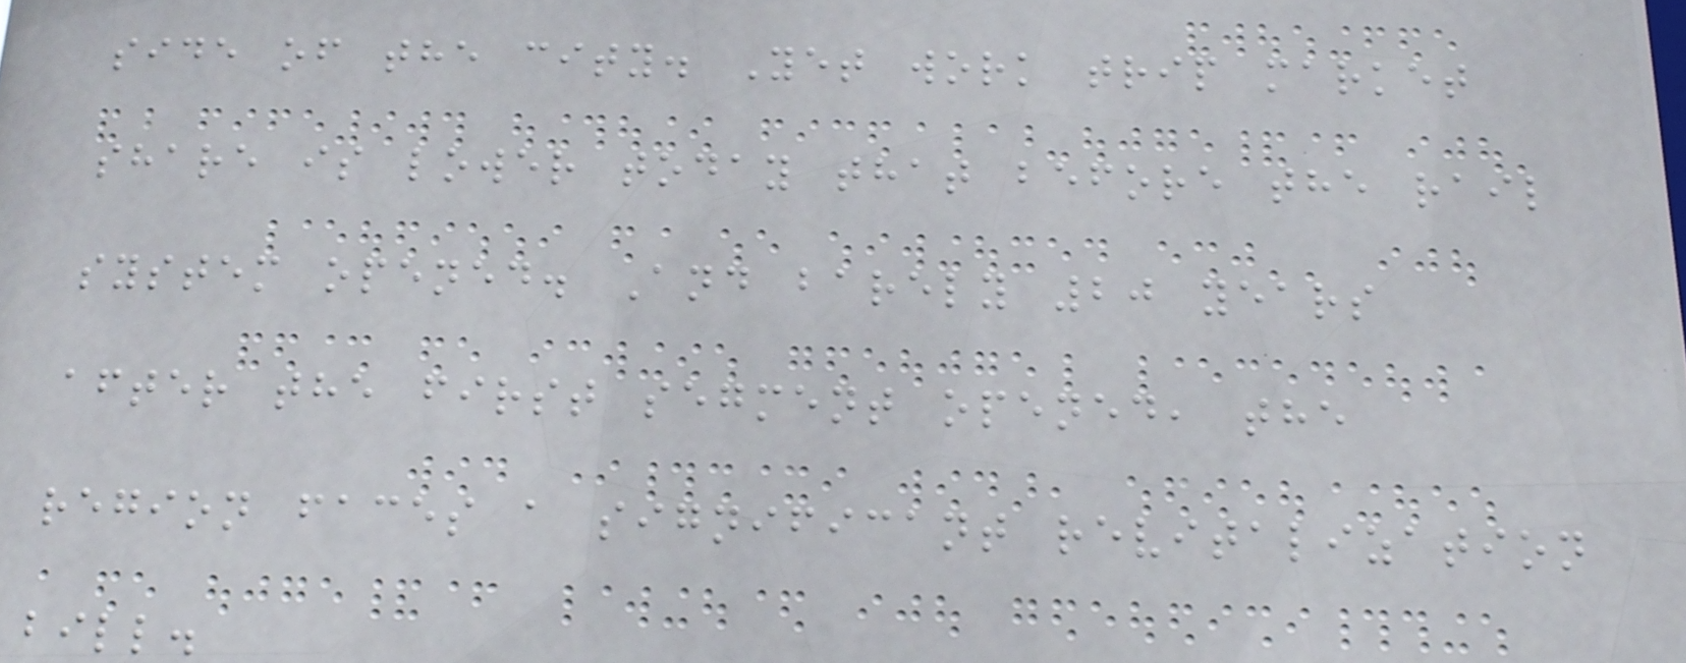side of the city. Yet work trip market
share is lower today that before the rail
system opened. And barely 20 years
after the first segment opened, the
region faces a significant revitalization
bill.
